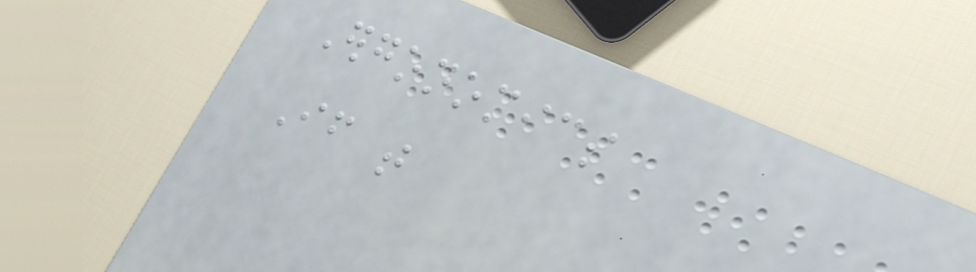Ergonomics
If that
